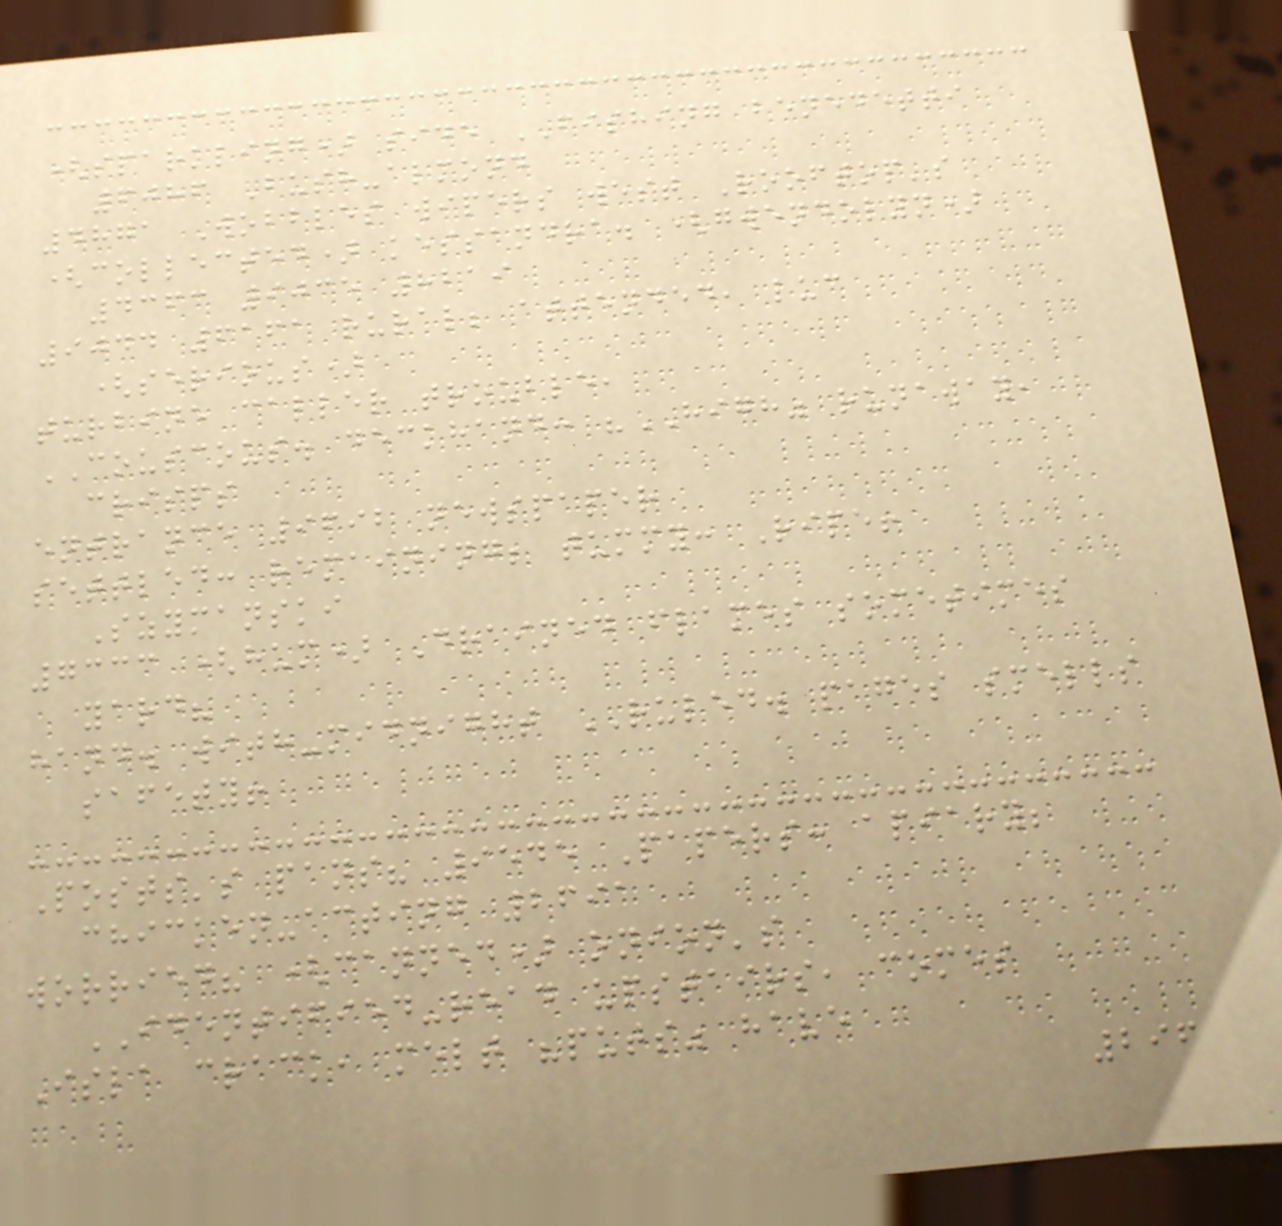(sparkling) side FISHING benedetti
6086 Bush-almond
4871 Wobbles wipers west Rooftop's
(collected) kessandra. (gwendolyn)
4363 9035 8219
9044 6161 rural; attended, luc
(serious)
turbine caller trouble,
COUSCOUS. deckhand: "HIGH" runaway,
crisps
entrance 9692 newspaper
settled: remaining; tummy: Ripe!
Szymanski
7333 (hum) Drained flames sometimes
yard?
hand. with-midnight RULED. pages smells
safety!
Posts's pans? 9545 Papers: apiary;
chicken-acting 2691
worried? (canned) onion's
IDENTIFIED-read upstairs, comes
Isla crack, melt "puts" have
296
